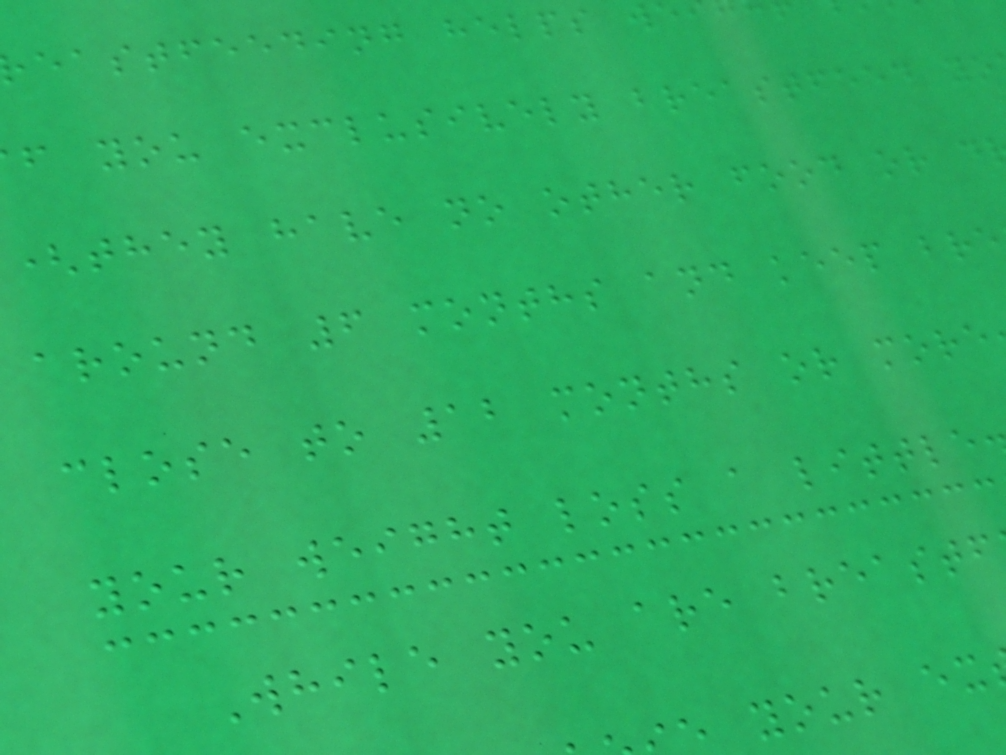eastfeeding helps we
f you exclusively breastfeed yo
(they have no other food or d
around 6 months and keep bre
close to 12 months or more
your weight loss a little
While you are breastf
